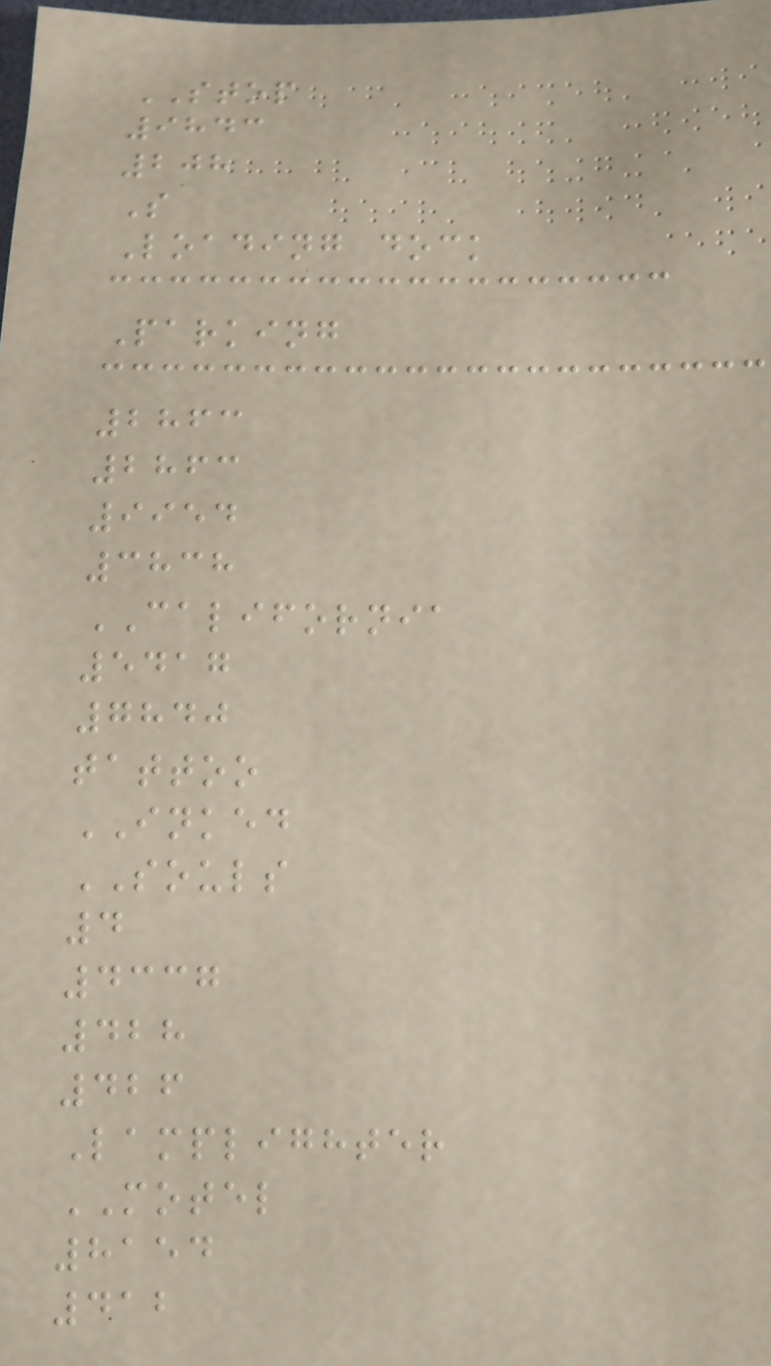STOP
9843
208
S
Loading dock
Parking
2863
2863
9954
3838
CALIFORNIA
5417
7840
tattoo
INKED
SOULS
4
4337
428
426
Lamplighter
MOTEL
8154
412
